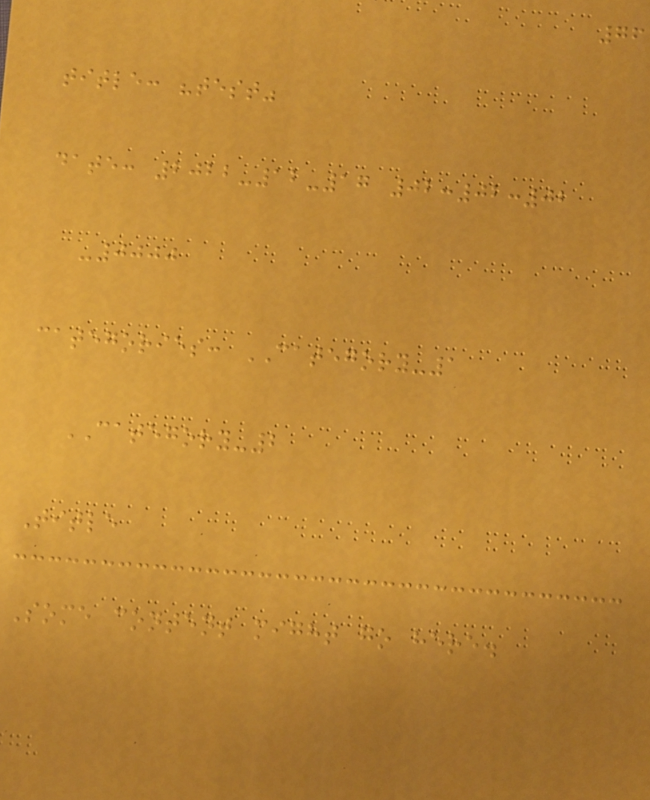76
title: "test"
date: 2022-12-17 02:02:02
-0000
categories: CATEGORY-1
CATEGORY-2
Title
Some content might go here.
